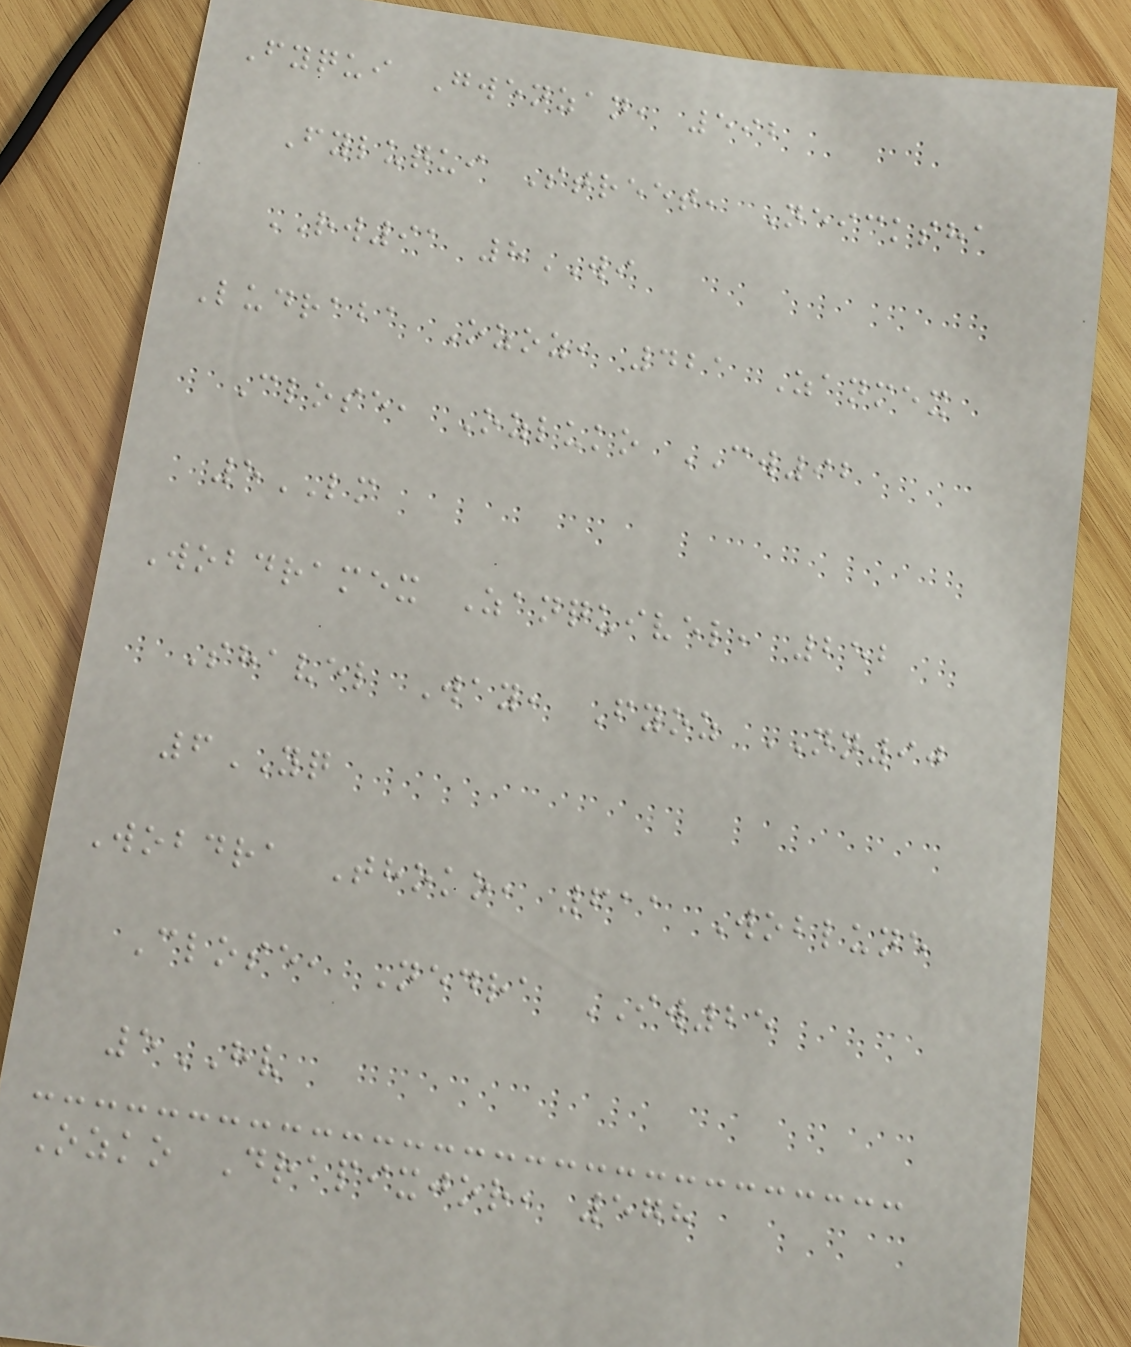Fyqui Gwenzan, 592
Fyluqui Street, Neicksha
RW91 8WI
Ludraba Ozoz, 421 Zanmex
Close, Ozluko CW92
5LM
Wobdramex Zanquivel, 252
Shavel Way, Fyoz NN90
6YQ
Wobdra Thoko, 611 Woblune
Close, Nedra IW25
5HV
Ozko Drapixjor, 578
